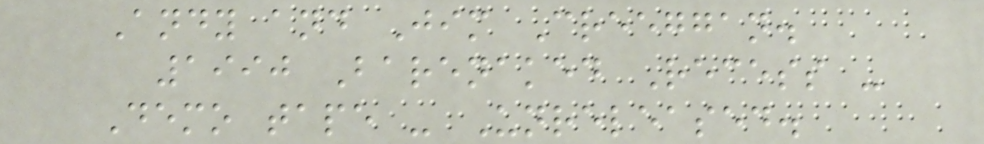Andy and Jim Creeggan.
1990 Barenaked Recess -
Demo tape - Unreleased.
